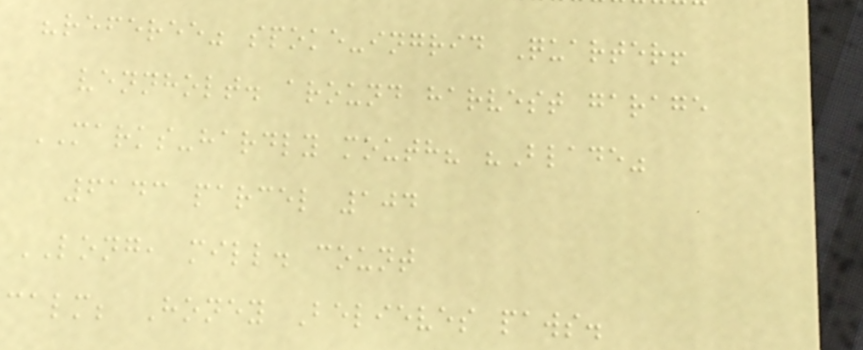"referee" spoke-ingrid Quarter!
vennholt. around harvest garage
MARKS-hardly mouth? "Blade"
6143 parcel 104
LONG, mill. count
calm; Honey Believes paws.
